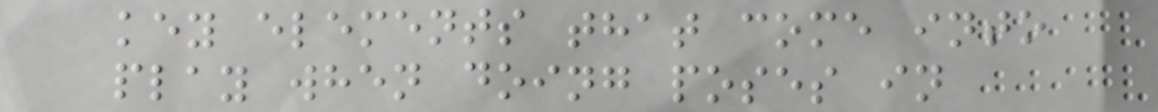key elements that come into
play when doing poses in
